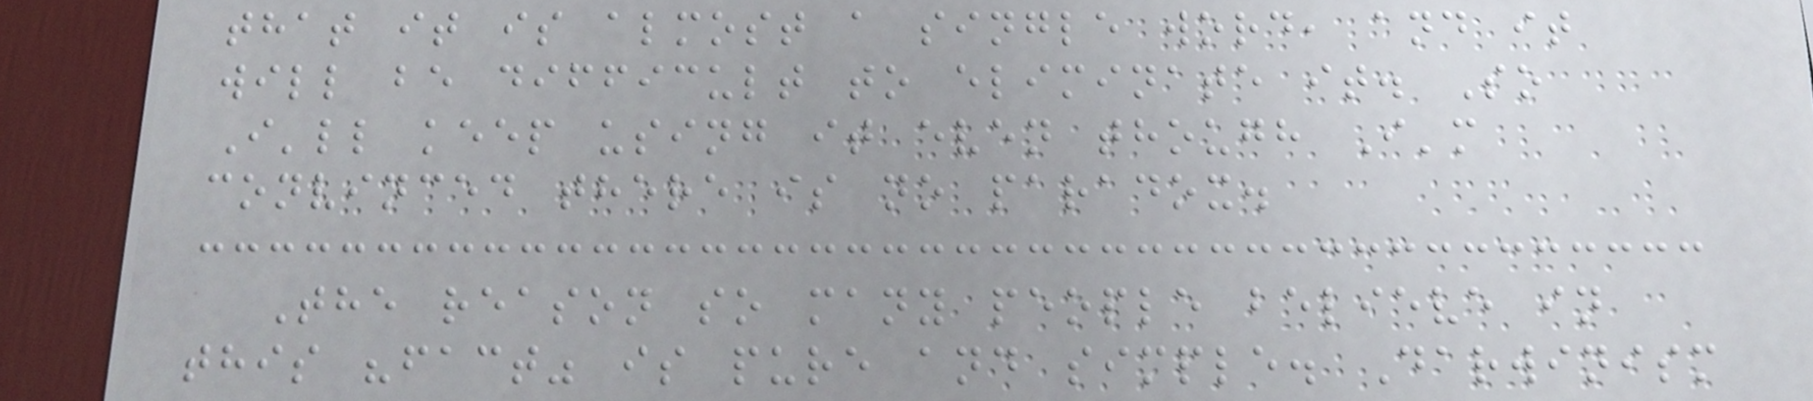that it is almost a single word, and it
will be difficult to eliminate it. So
I'll keep using it even though I'm
convinced there is no paradox.
The reason so many people believe in
this "fact" is pure and simple. Darwinism
